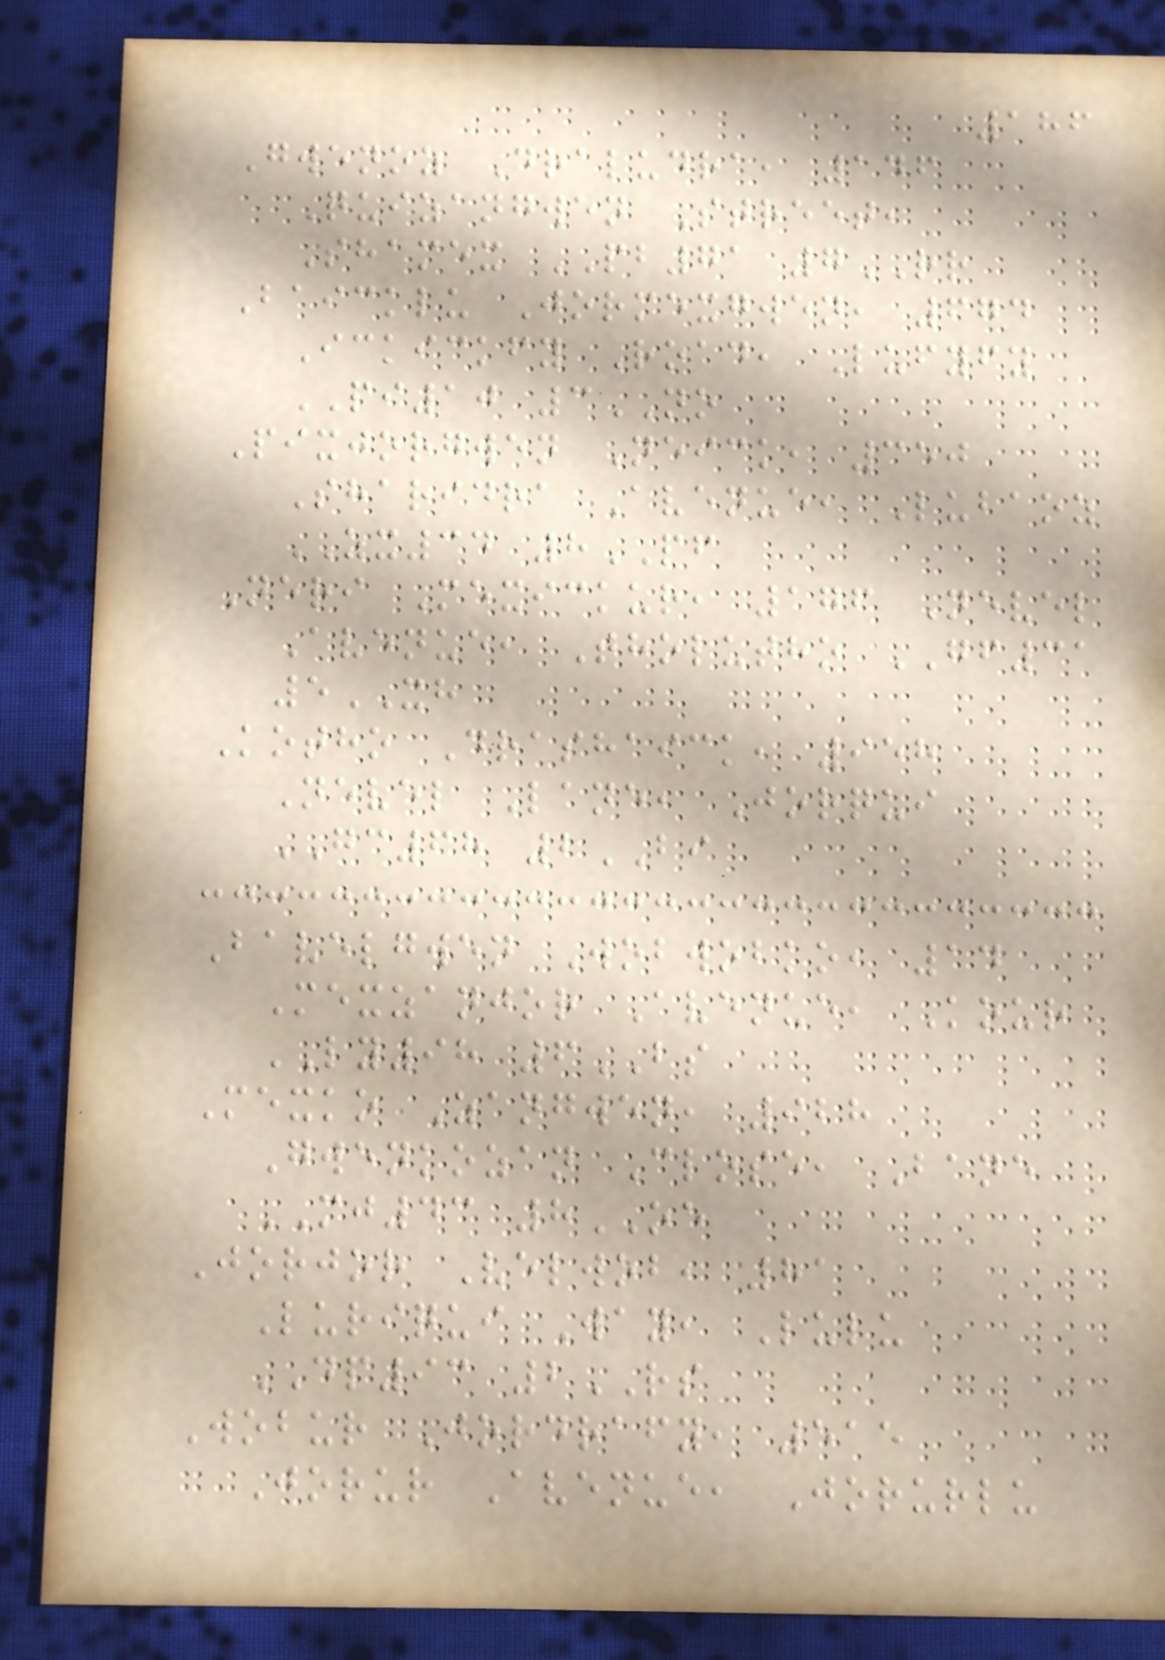186
Gwenoz Draludra, 146
Quizangwen Street,
Shamex PB71 7RR
Baicklu Jormexgwen, 674
Ickickfy Road, Lufyfy
PI10 3NO
Pixjorgwen Neick, 350
Sharidra Avenue, Lubaoz
ZX34 8PF
Neri Mexickur, 176 Nevel
Avenue, Tholutho GF31
5XH
Kotho Drashaick, 958
Nevel Lane, Jorqui
GC68 2BI
Bavelgwen Wobwobko, 14
Mexzanjor Avenue, Kour
LY98 6BS
Mexko Zangwen, 928
Gwenkozan Close, Bane
MJ43 8OE
Jorjor Velwob, 81
Luriqui Way, Lulu
DP93 2RS
Wobur Jordrafy, 515
Jorur Avenue, Jorurlu
